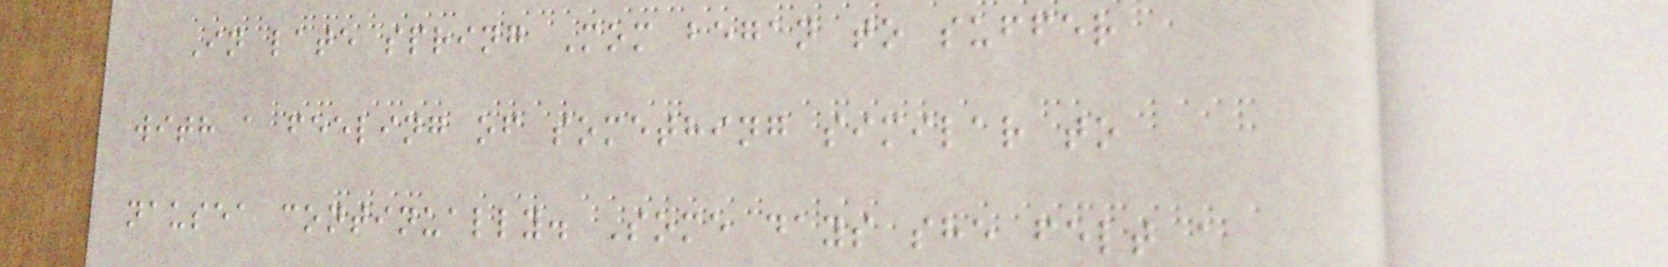In late spring Mom began to suffer
with a feeling of something similar to
nausea continually. Some days she felt a
